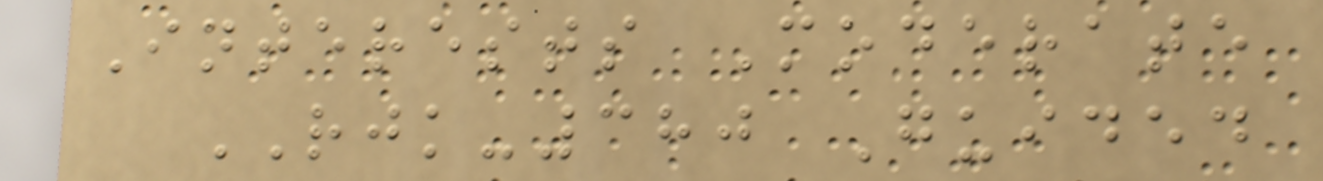Interests Moderate
RJK-380 Guided
